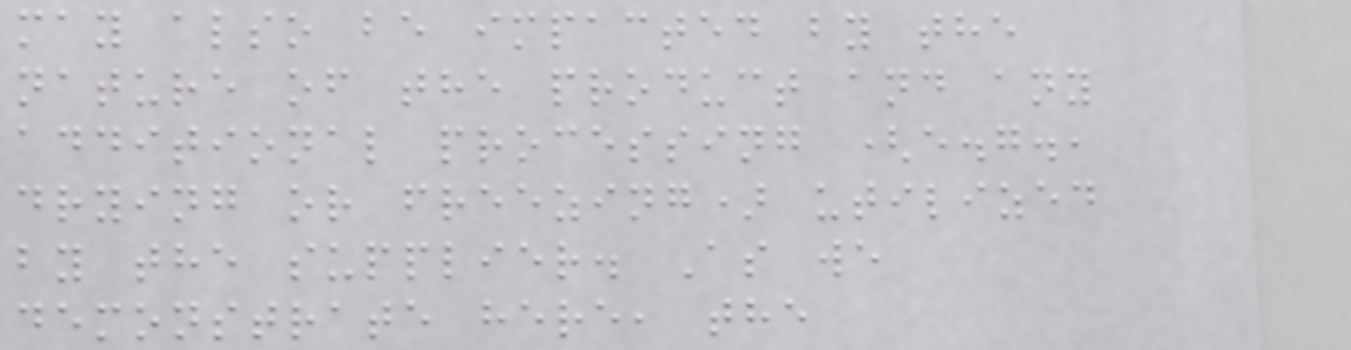may also be impacted by the
nature of the product and any
additional processing (e.g.,
drying or freezing) utilized
by the supplier. As we
demonstrate here, the
